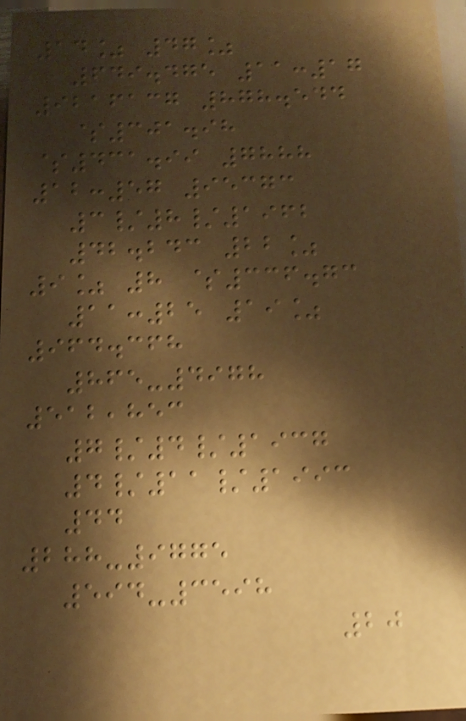14% 47%
649.475 11:17
9216137 878.544
$301.98
$431.99 7888
12:57 95373
3/8/1962
42.243 22%
9% 8 $336.73
11:25 19%
964.368
865-4978
512,853
7/4/1937
4/11/1993
44
288-9775
594-3598
20
